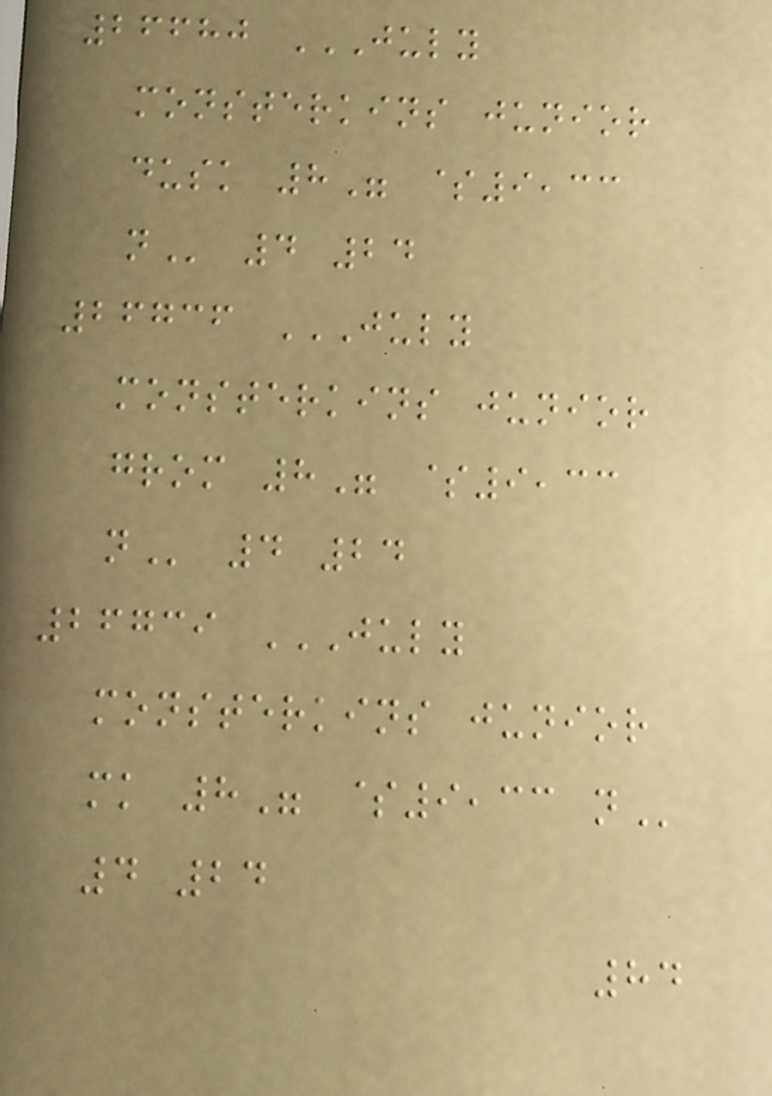26680 JULY
MONSTERKINS JUNIOR
DUSK 8" $9,33
N 4 24
26736 JULY
MONSTERKINS JUNIOR
GROM 8" $9,33
N 4 24
26739 JULY
MONSTERKINS JUNIOR
MK 8" $9,33 N
4 24
84
